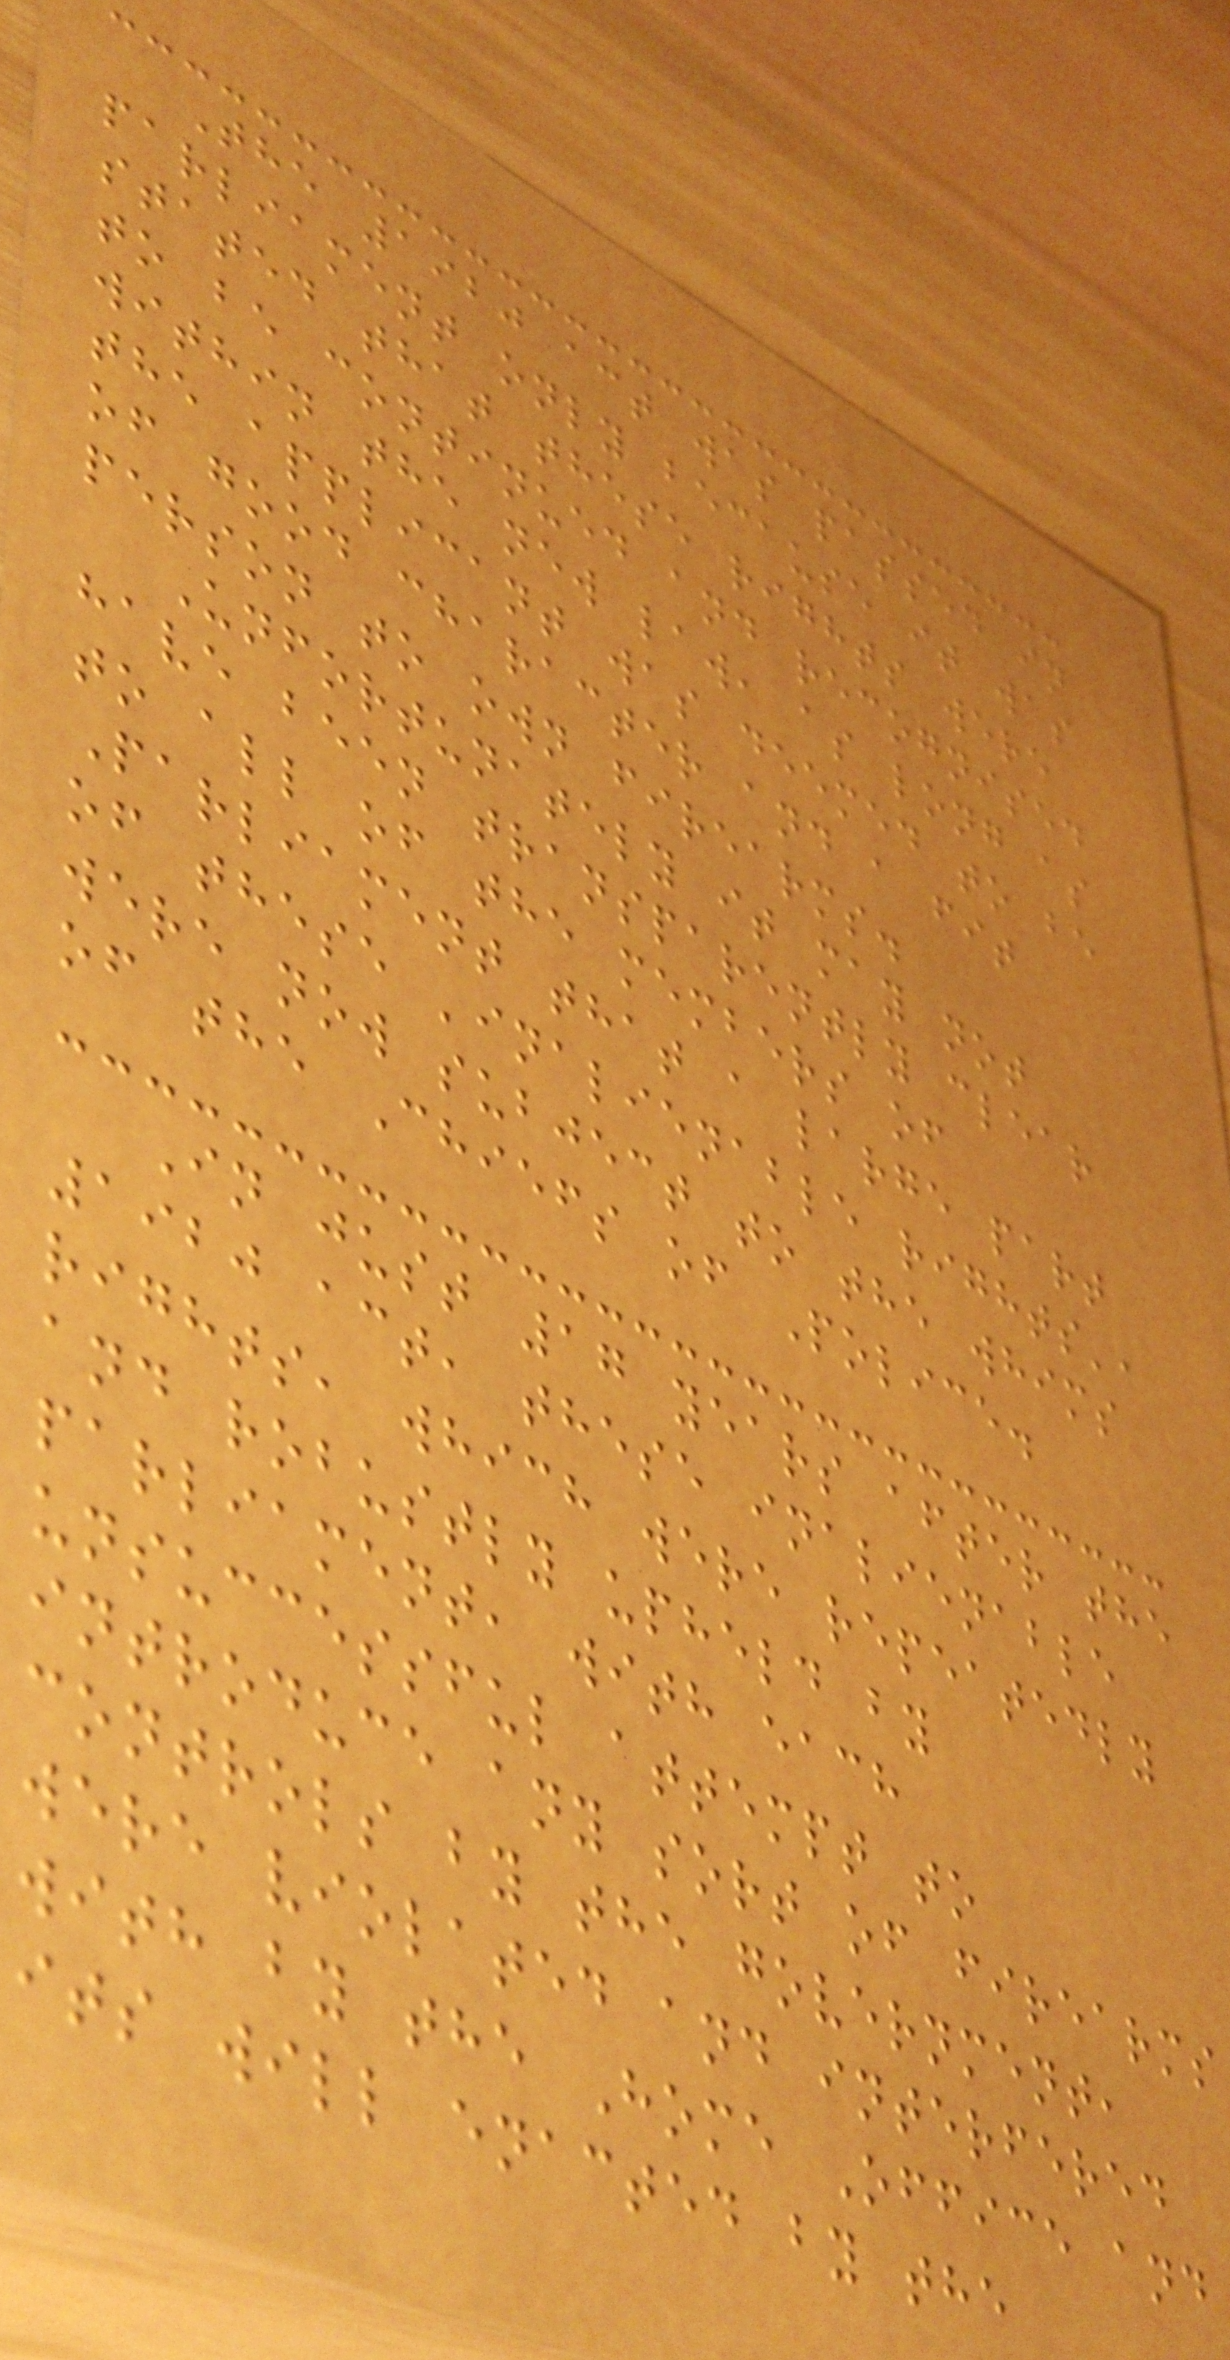The 1920 act was passed in
parliament only because it was
stated that these rights were
to be continued and recognised
within the new law, as long as
the applicant was deemed to be
of good character and a fit
person to own firearms.
Unfortunately it may not
have been transparently clear
to all of the members of
Parliament that a large part
of these 'inalienable rights',
were now subject to the whims
of the Chiefs of Police.
In just 17 years after the
1920 act, these inalienable
rights, which were repeatedly
and robustly upheld by
parliament, with each
unsuccessful attempt to
introduce any sort of firearms
controls by the government,
were violated and interfered
with by the Home Office and
its will enacted by the
